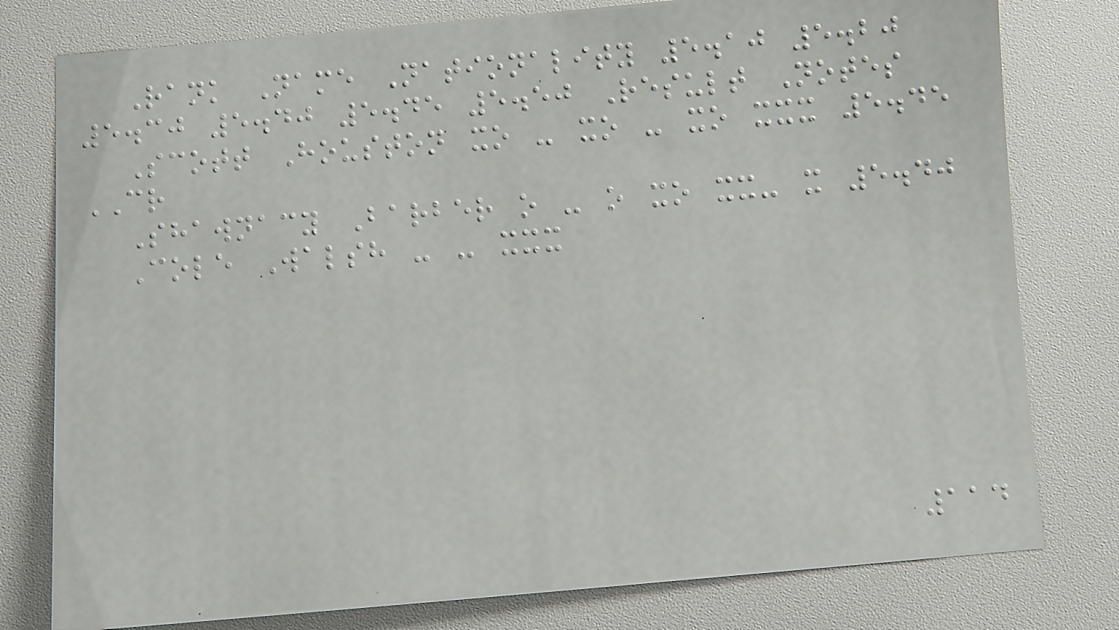Rank Name Nationality 5.10 5.20
5.30 5.40 5.45 5.50 Result Notes
Scott Houston xo - xo - xo xxx 5.45
CR
Shawnacy Barber o - o xo xx- x 5.40
Cole Walsh - - xxx
114
